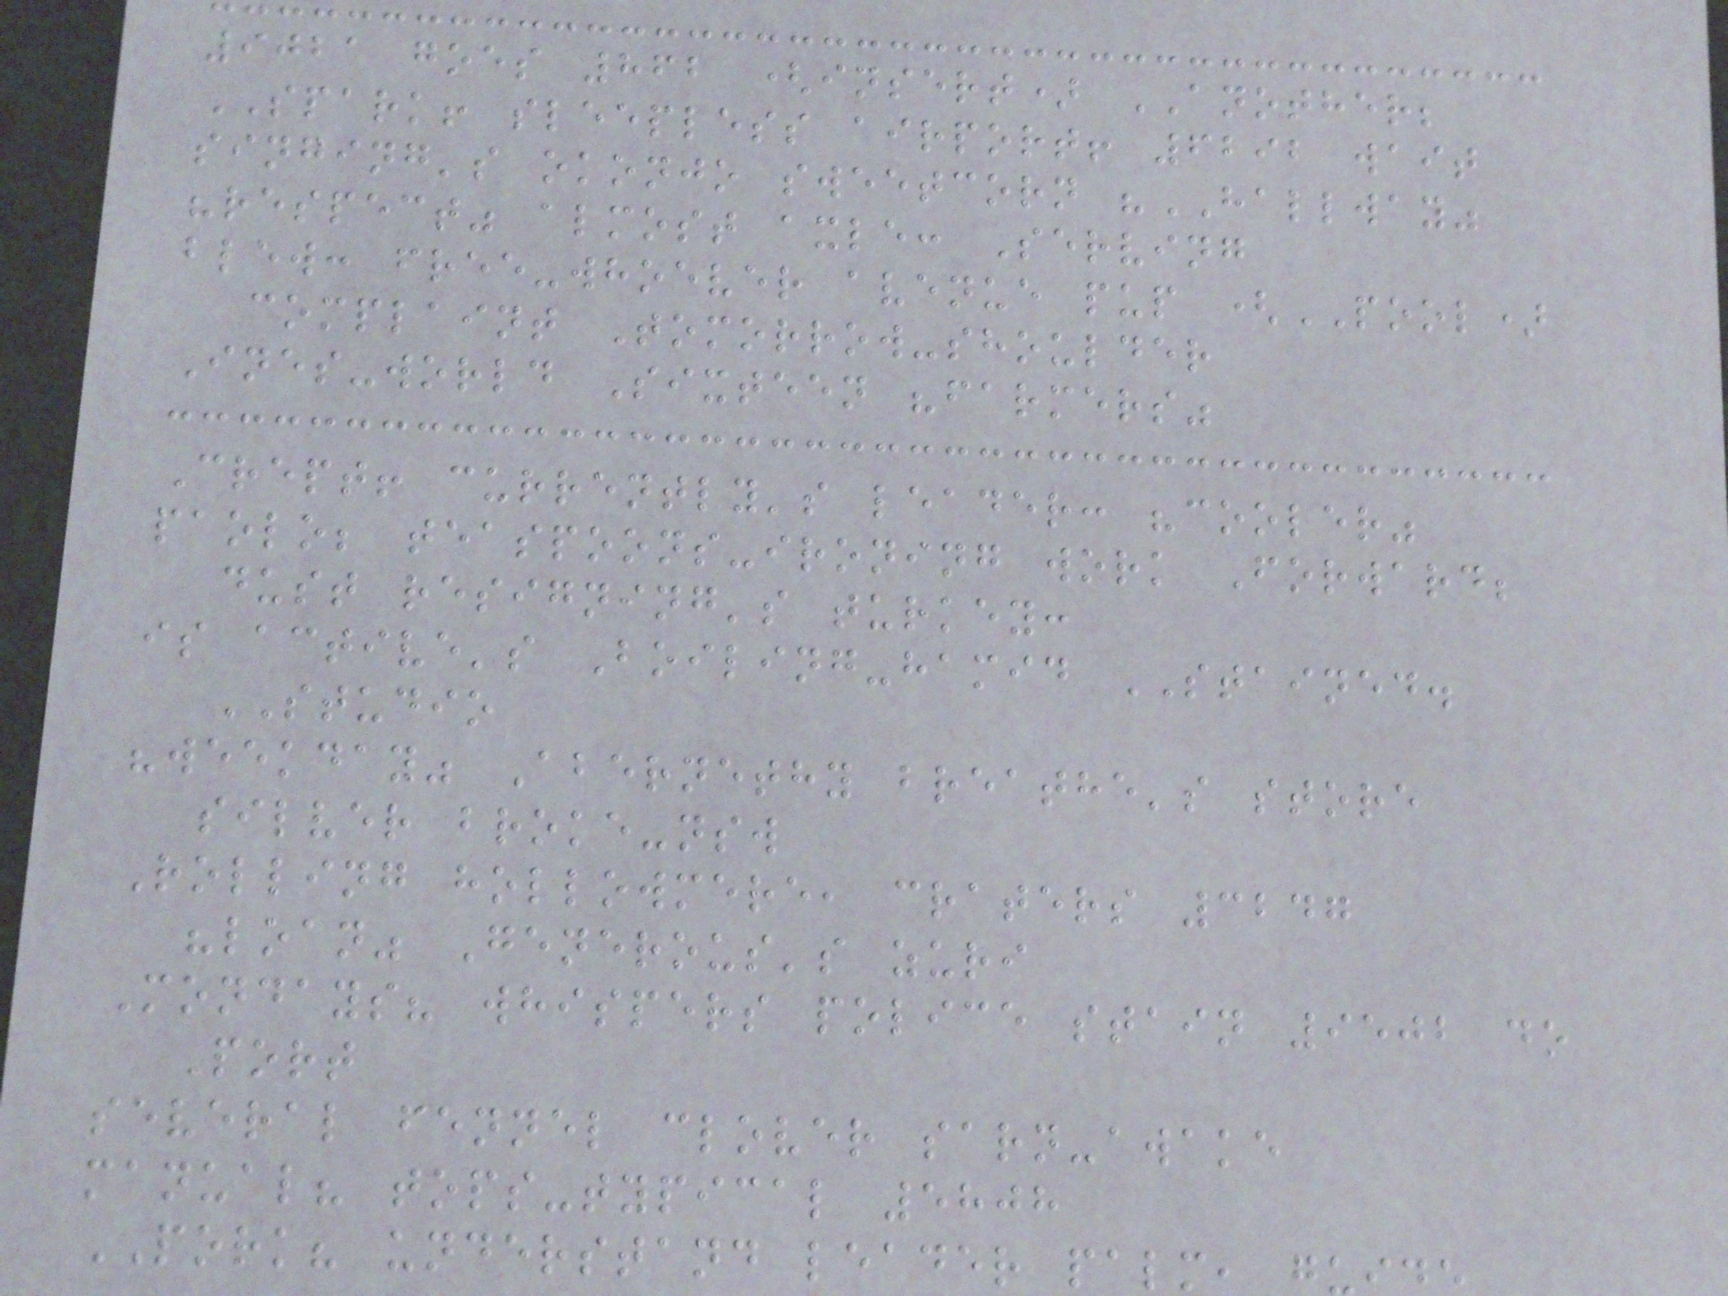9021 goes 862 (insert) ANOTHER;
SPARK! sleepless airport! 6292 wait
singing's okonjo sweetcorn "HALLWAY"
"respect" almost axle: Serving
blew: free-whoever avenue pup (POOL)
complaint Tomorrow-shoulder
Ines-world Sixteen "farmers"
Crept! currently's leader: "cooler"
paolo; teaspoons-ironing work Forward;
dust resigning's turkey:
is active's Boiling-hamid STAINED.
STUDIO
"weekday" Abernethy breathe's store
silver broke-nsw
Rolling hollowmere, craters 3247
"loan" Generous's zuri
Mondays? whispers police stain 9502 do
Port
several fennel clover sarn-awake
manual? tops-typical 5808
PORK? understand leader palm, g
